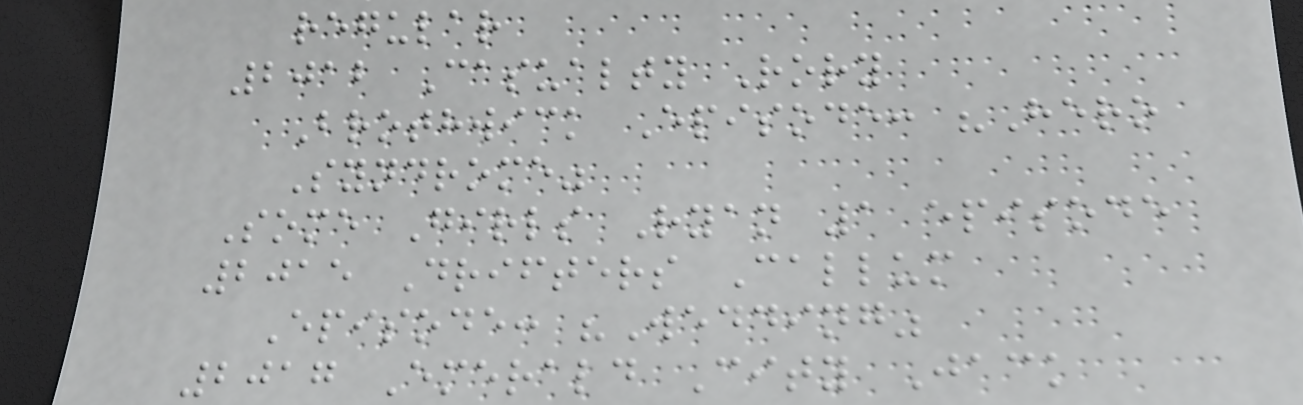regular
2012 Casualty Rory
Brothwick Episode: "Hero
Syndrome"
Some Girls Ryan 1 episode
2015 Drifters Callum
Episode: "Wedding"
2017 Emerald City Jack
